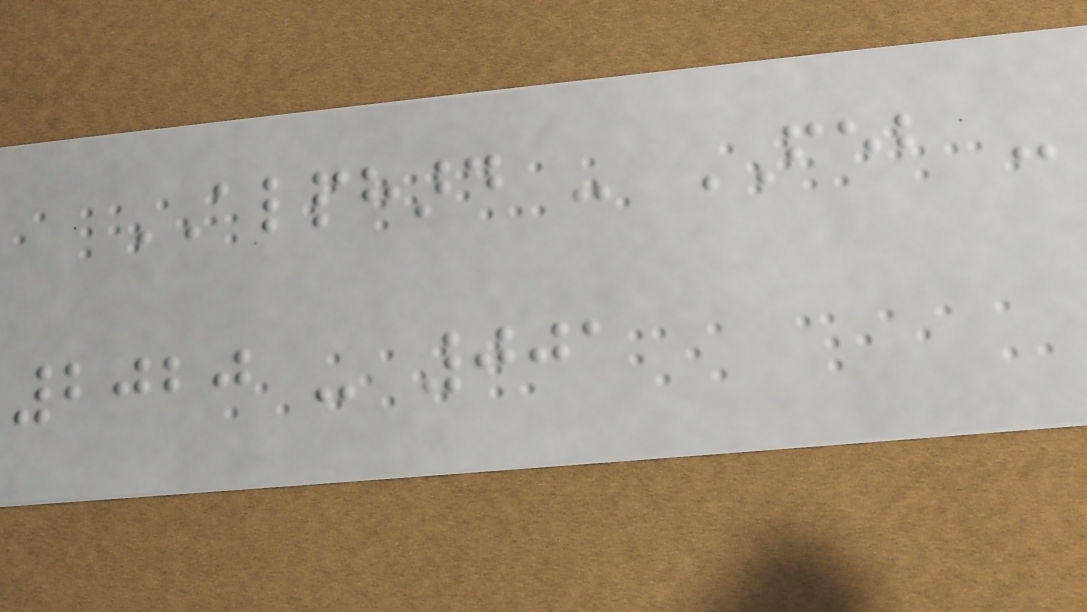ALPHARD - FEB -
2020 - 001
